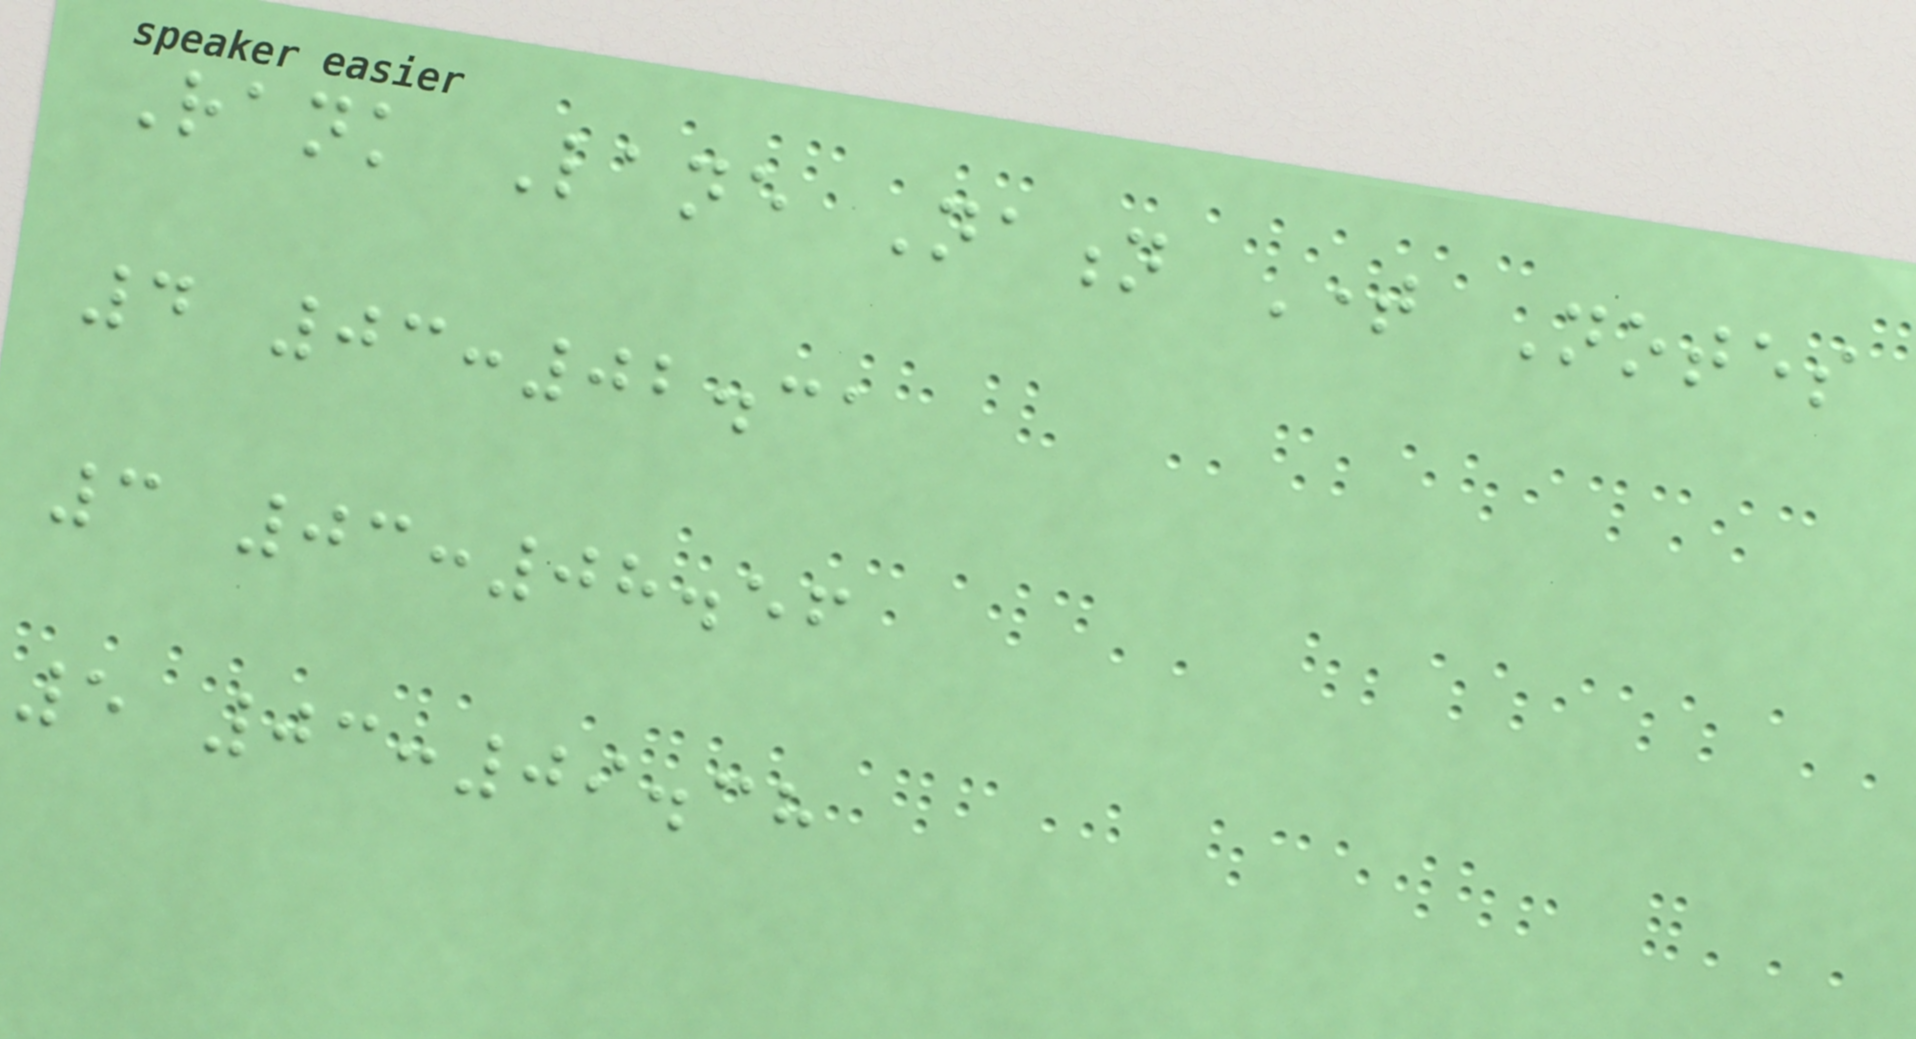Rank Lane Nation Time Notes
4 03:02.31
3 03:08.56
5 03:09.38
